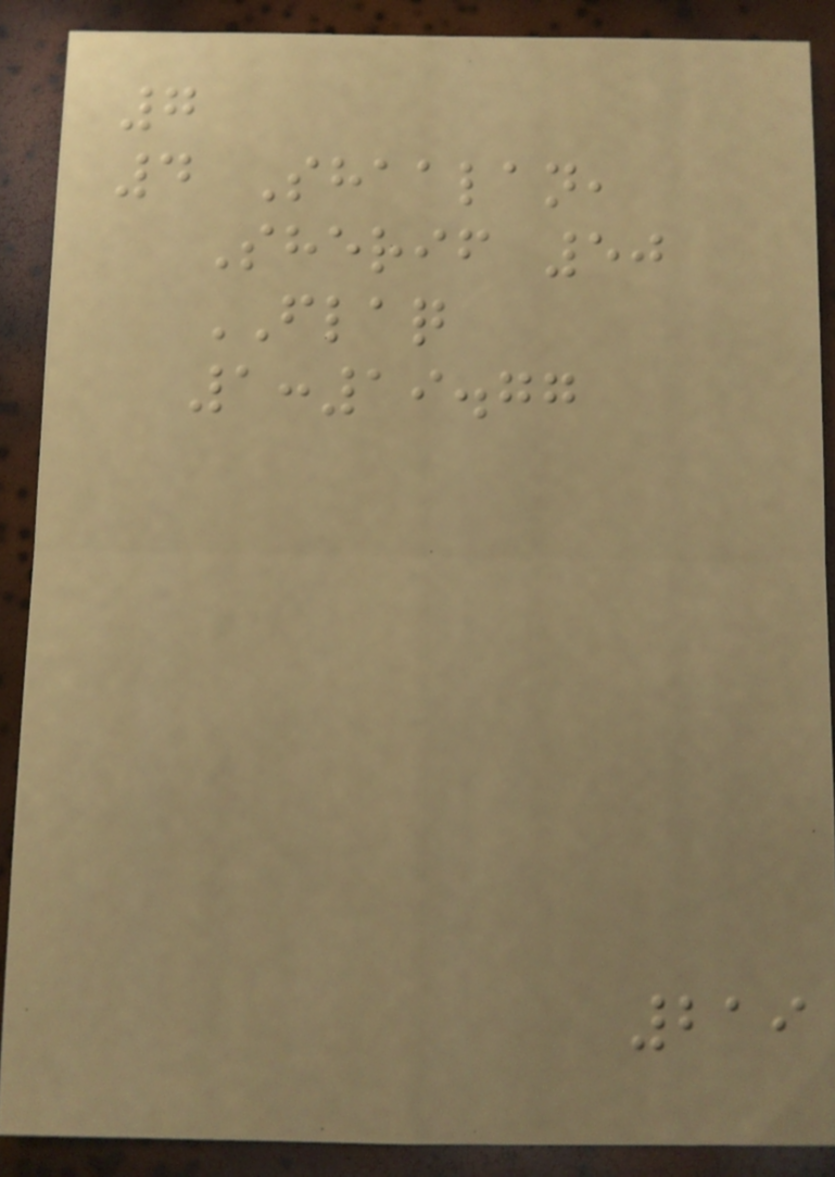7
4 Shaalan,
Sherif 50
FLAQ
1:19.77
219
